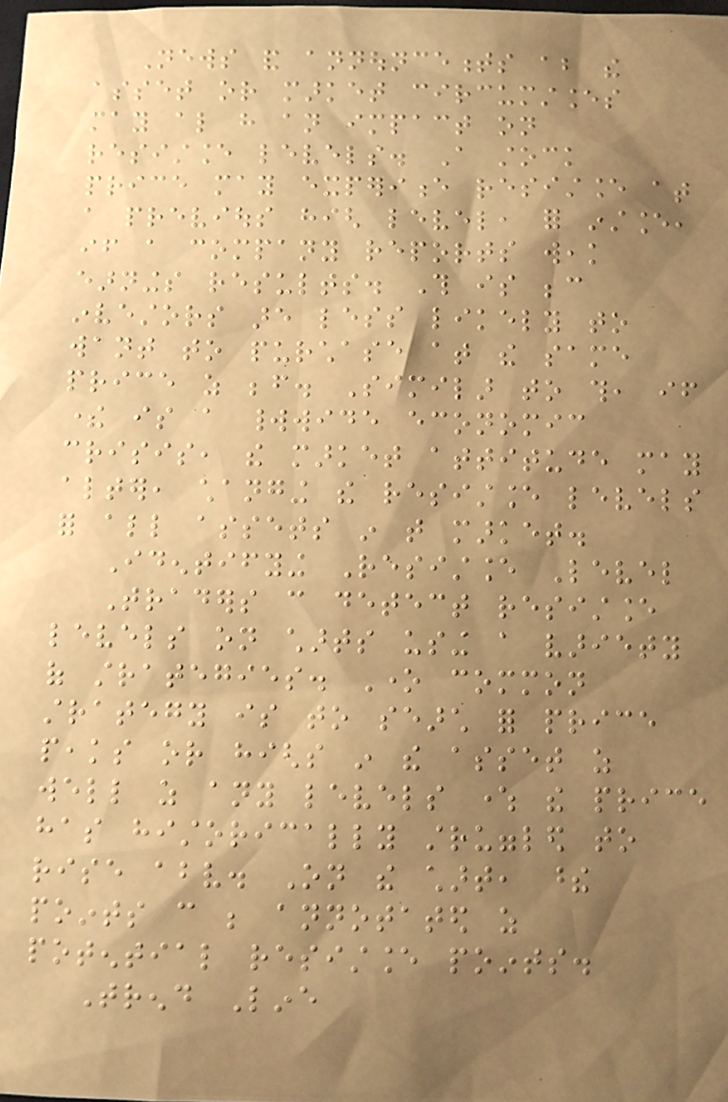News and announcements about the
asset or market circumstances
may also have an impact on
resistance levels. A stock
price may experience resistance at
a previous high level, for instance,
if a company reports weak
earnings results. This is because
investors are less likely to
want to purchase at the same
price as before. Similar to this, if
there is a worldwide economic
crisis, the market attitude may
alter, changing the resistance levels
for all assets in that market.
Identifying Resistance Level
Traders can detect resistance
levels on charts using a variety
of strategies. One common
strategy is to search for price
peaks or highs in the asset as
well as any levels where the price
has historically struggled to
rise above. On the chart, these
points can be annotated as
potential resistance points.
Trend Line
